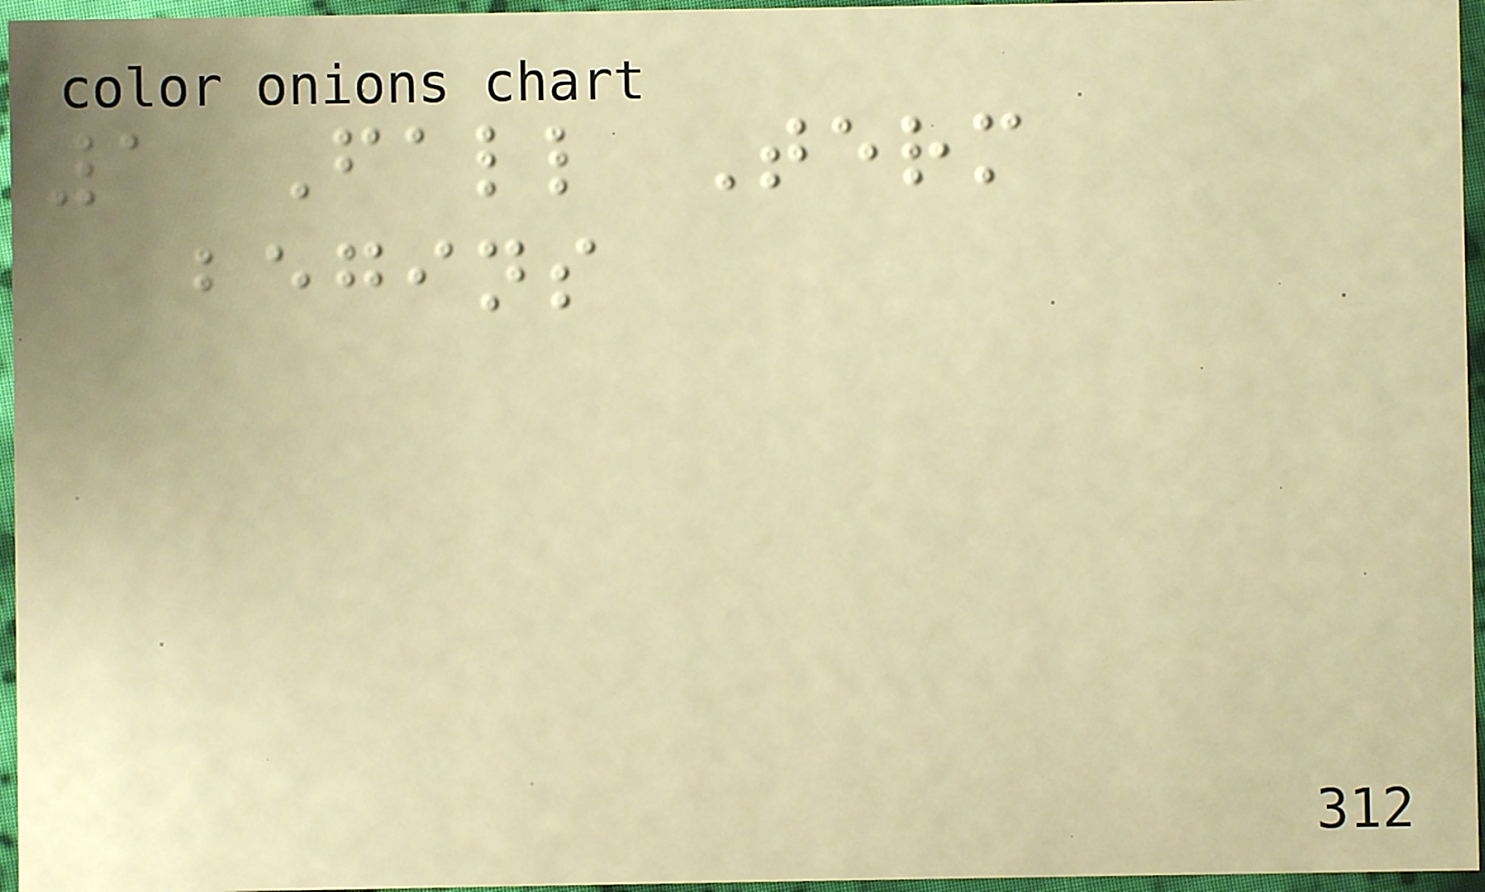1 Fall Term
begins
